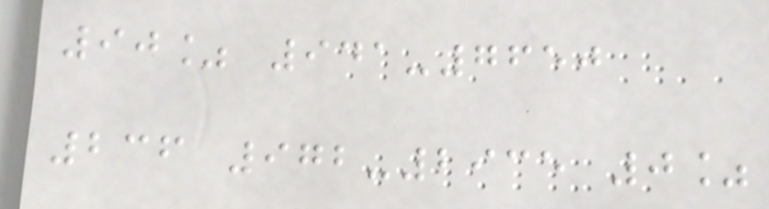90% 941-7650
236 972-2935 0%
